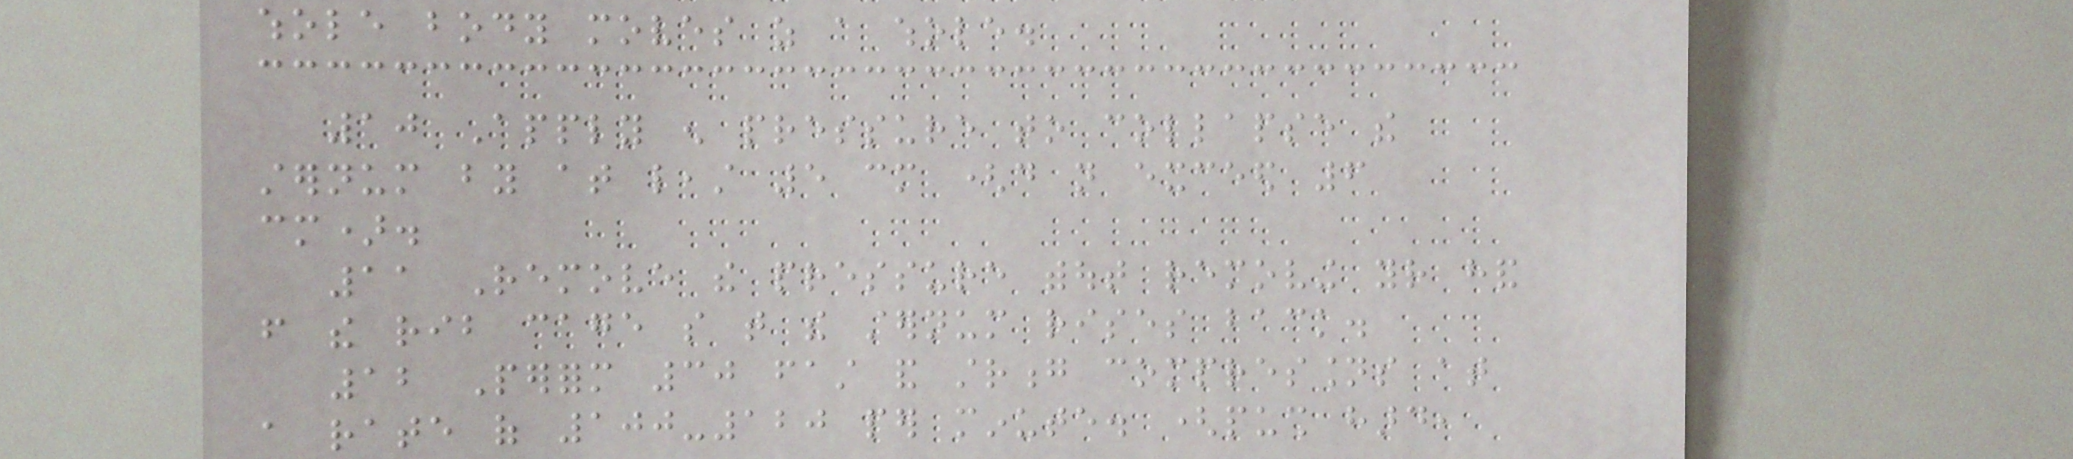whole body moves as a whole.
10 Apply enough pressure to collapse the
sternum by at least 5 cm (do not exceed 6
cm).
11 Remove the pressure without removing your hand
from the rib cage so that the sternum rises back.
12 Perform 30 fast and strong compressions at
a rate of 100-120 per minute. (push hard,
